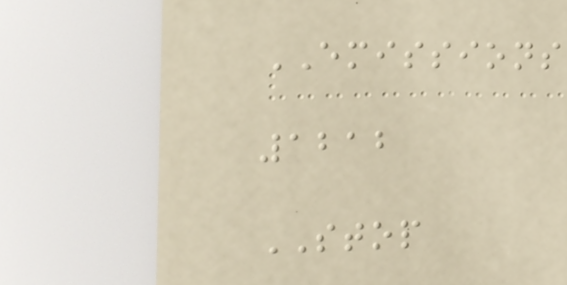EMISSIONS
1212
STOP
